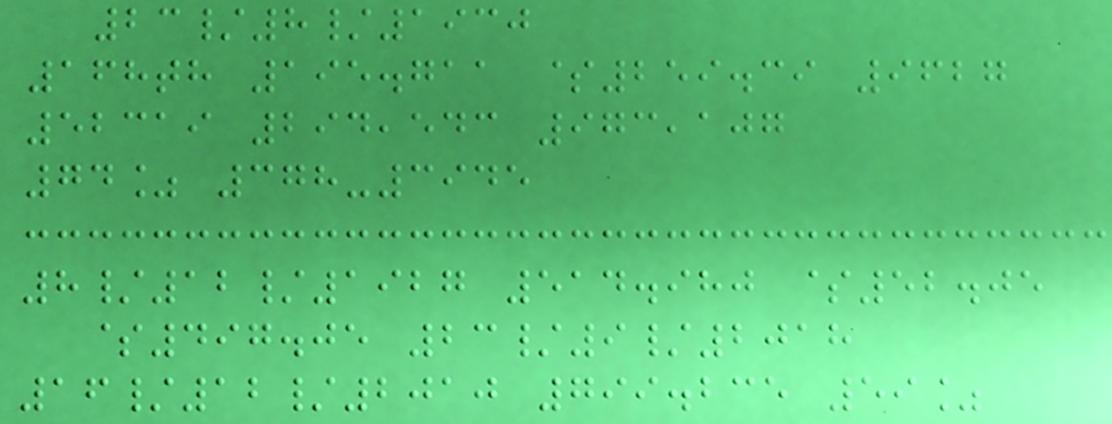23/8/1930
168th 195.711 $259.39 9627
52319 294,543 973,107
74% 378-3945
8/12/1927 514.980 $52.05
$497.05 23/9/2018
16/12/2010 799.235 59%
